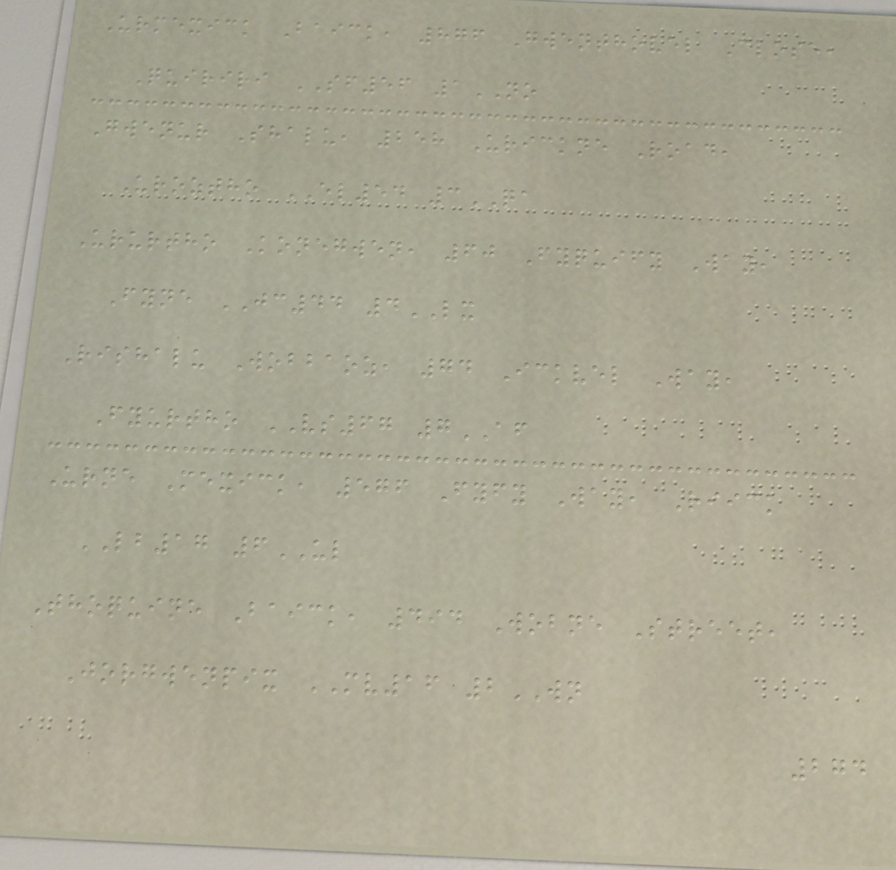Urmexick Baick, 876 Gwenthovel Close,
Quiriri SF56 1NO
Gwenur Shalu, 258 Urickne Road,
Uroztho EL54 3QA
Ururtho Konegwen, 60 Fyquify Way,
Fyne JC44 4LX
Rishalu Wobbaoz, 74 Ickvel Way,
Fyurtho VS67 7AF
Urne Mexick, 576 Fyfy Way, Riick
LB17 6UL
Thoquine Baick, 494 Wobne Street,
Jorgwenpix MV16 2WN
274
